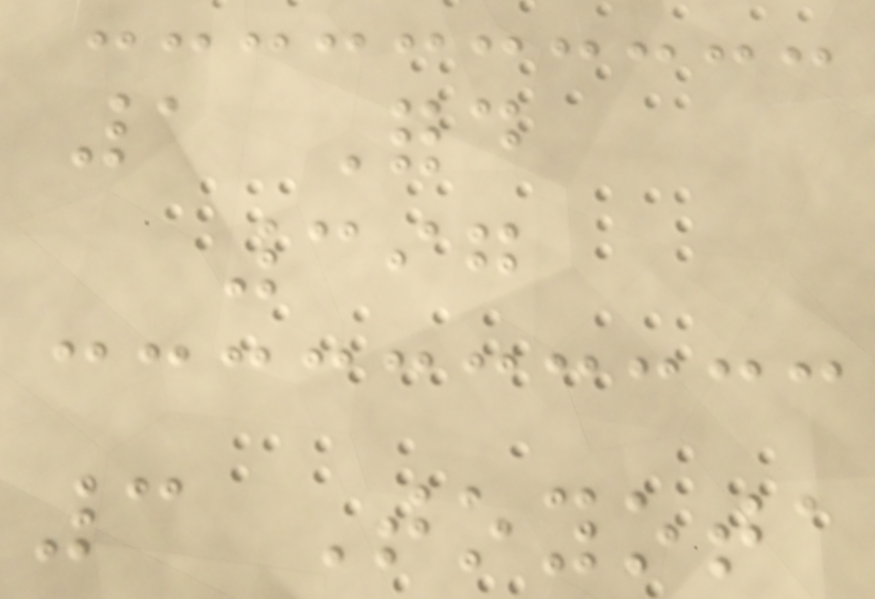1 Ford
397
3 Toyota
